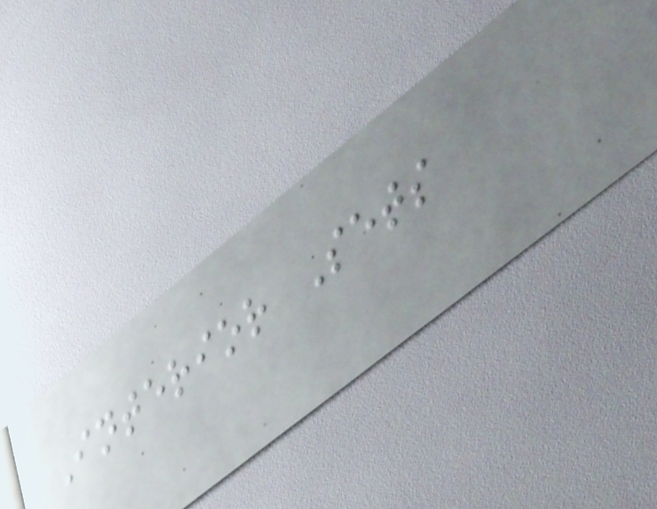Interior Sets
